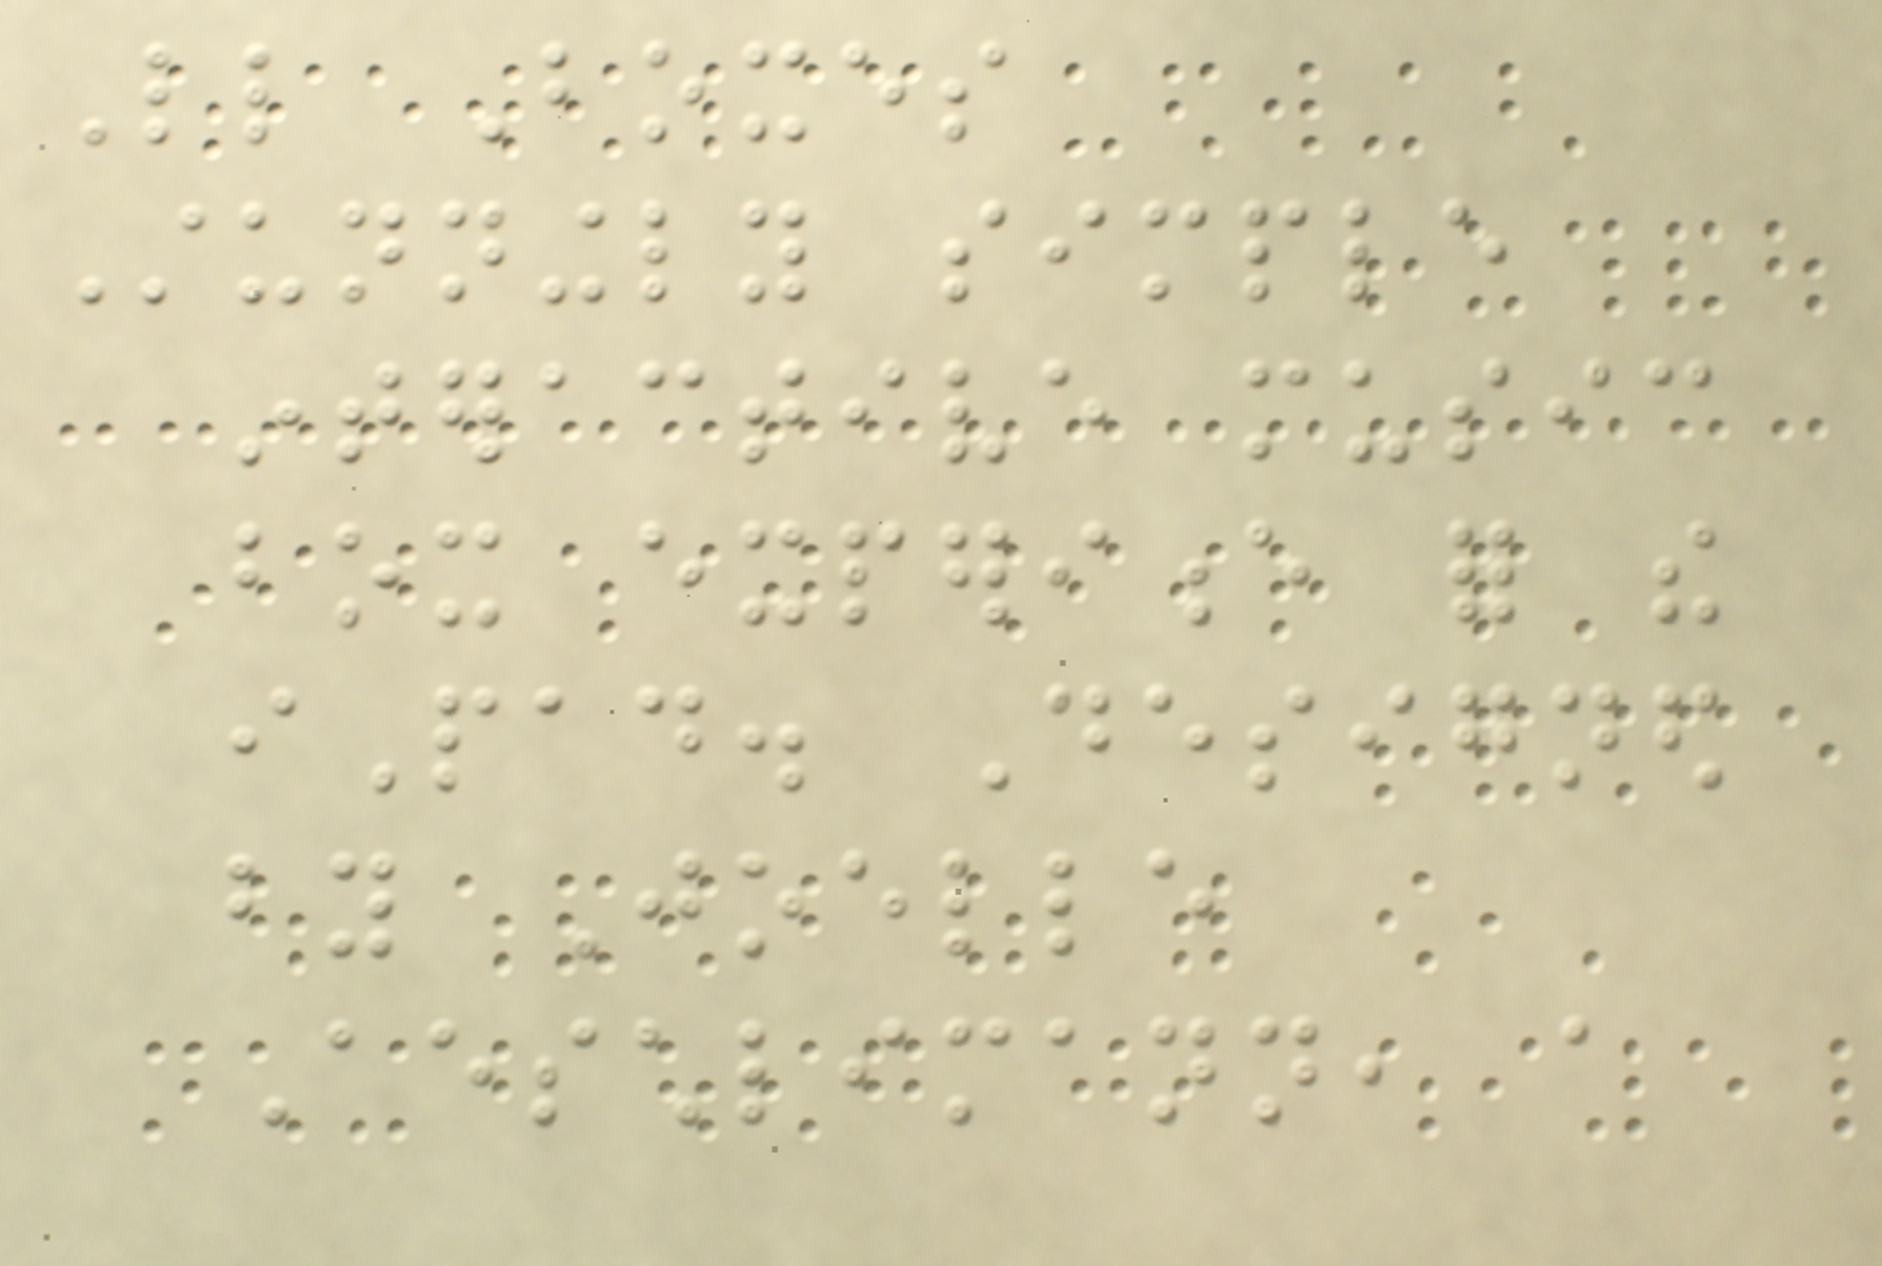Little Boxes
Stunningly simple
interactive music
box experience for the
iPad. Designed
by Joelle
Aeschlimann, a
